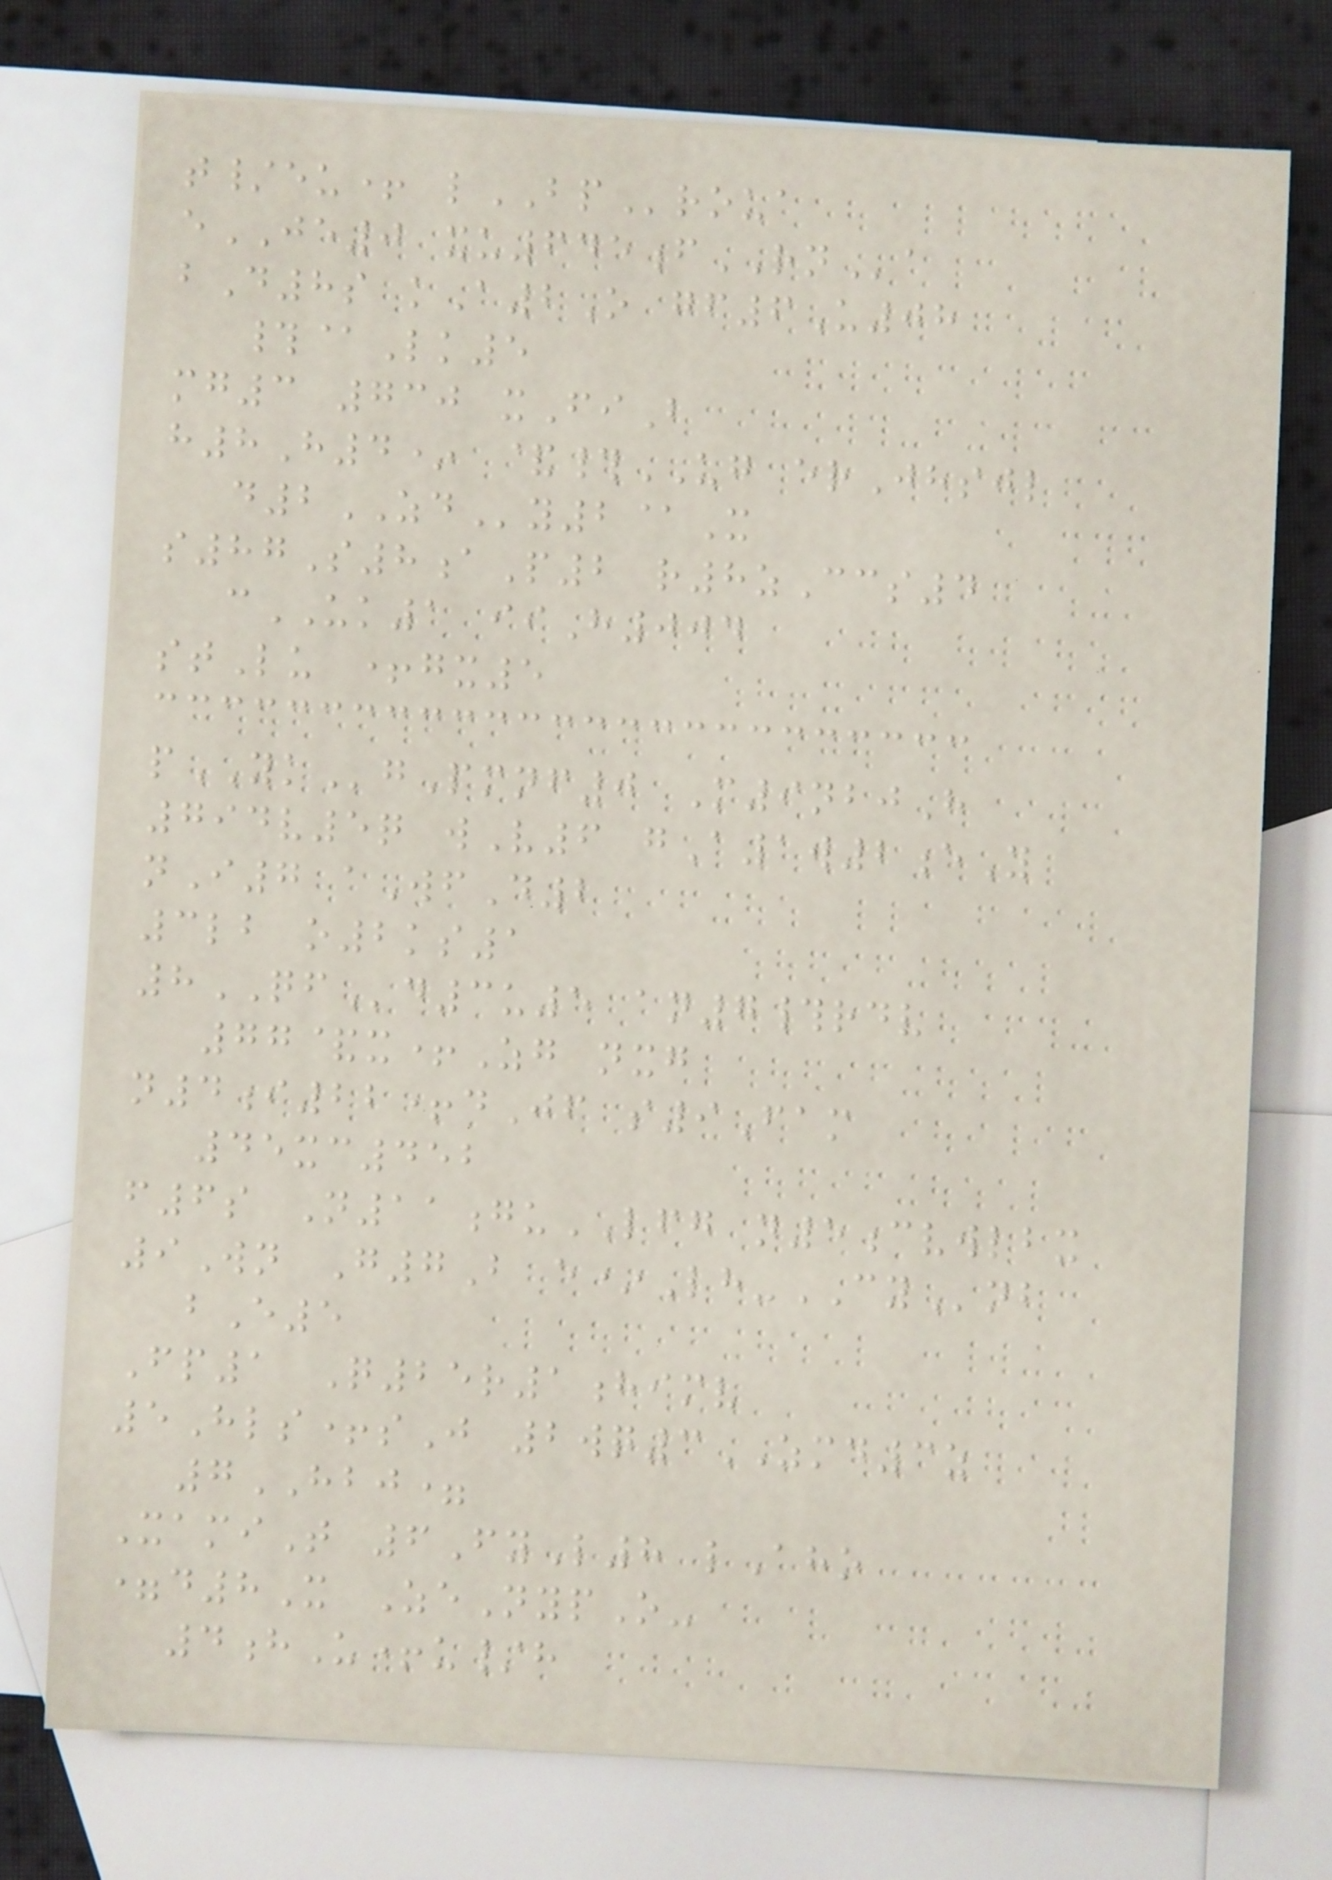t/eu+ lBProua
eJE0 xu645fRNa
bD8s kA2O gf6U08
#@Lk5
mg3 730 xFiB
h8H4* &#UG erJhsjl
d2ZDy2@X
s87S8aP2 r8zCcs4
cUK1 iiH004
stLu +gx5
pYKgPmnf0 M9nbjH
794v5q wV6 gA1w2eY
nI7 aWfD2
3lb o2ks1
8QFd3u5 an7#rdv
77&x+Zg nxg
n4i22+dJf s9Fam
45xc452
f6s N11guLFG n5cvwlbx
9Wn G7B e*Lh-CYnb
bE5
Fp1 Q25r1himv
5Hls+sJ 2wq3ZMD3z
7HBJ=
XamiT 6FyL8 lAho
=d8X ZeNypO-
4hU+u/h
